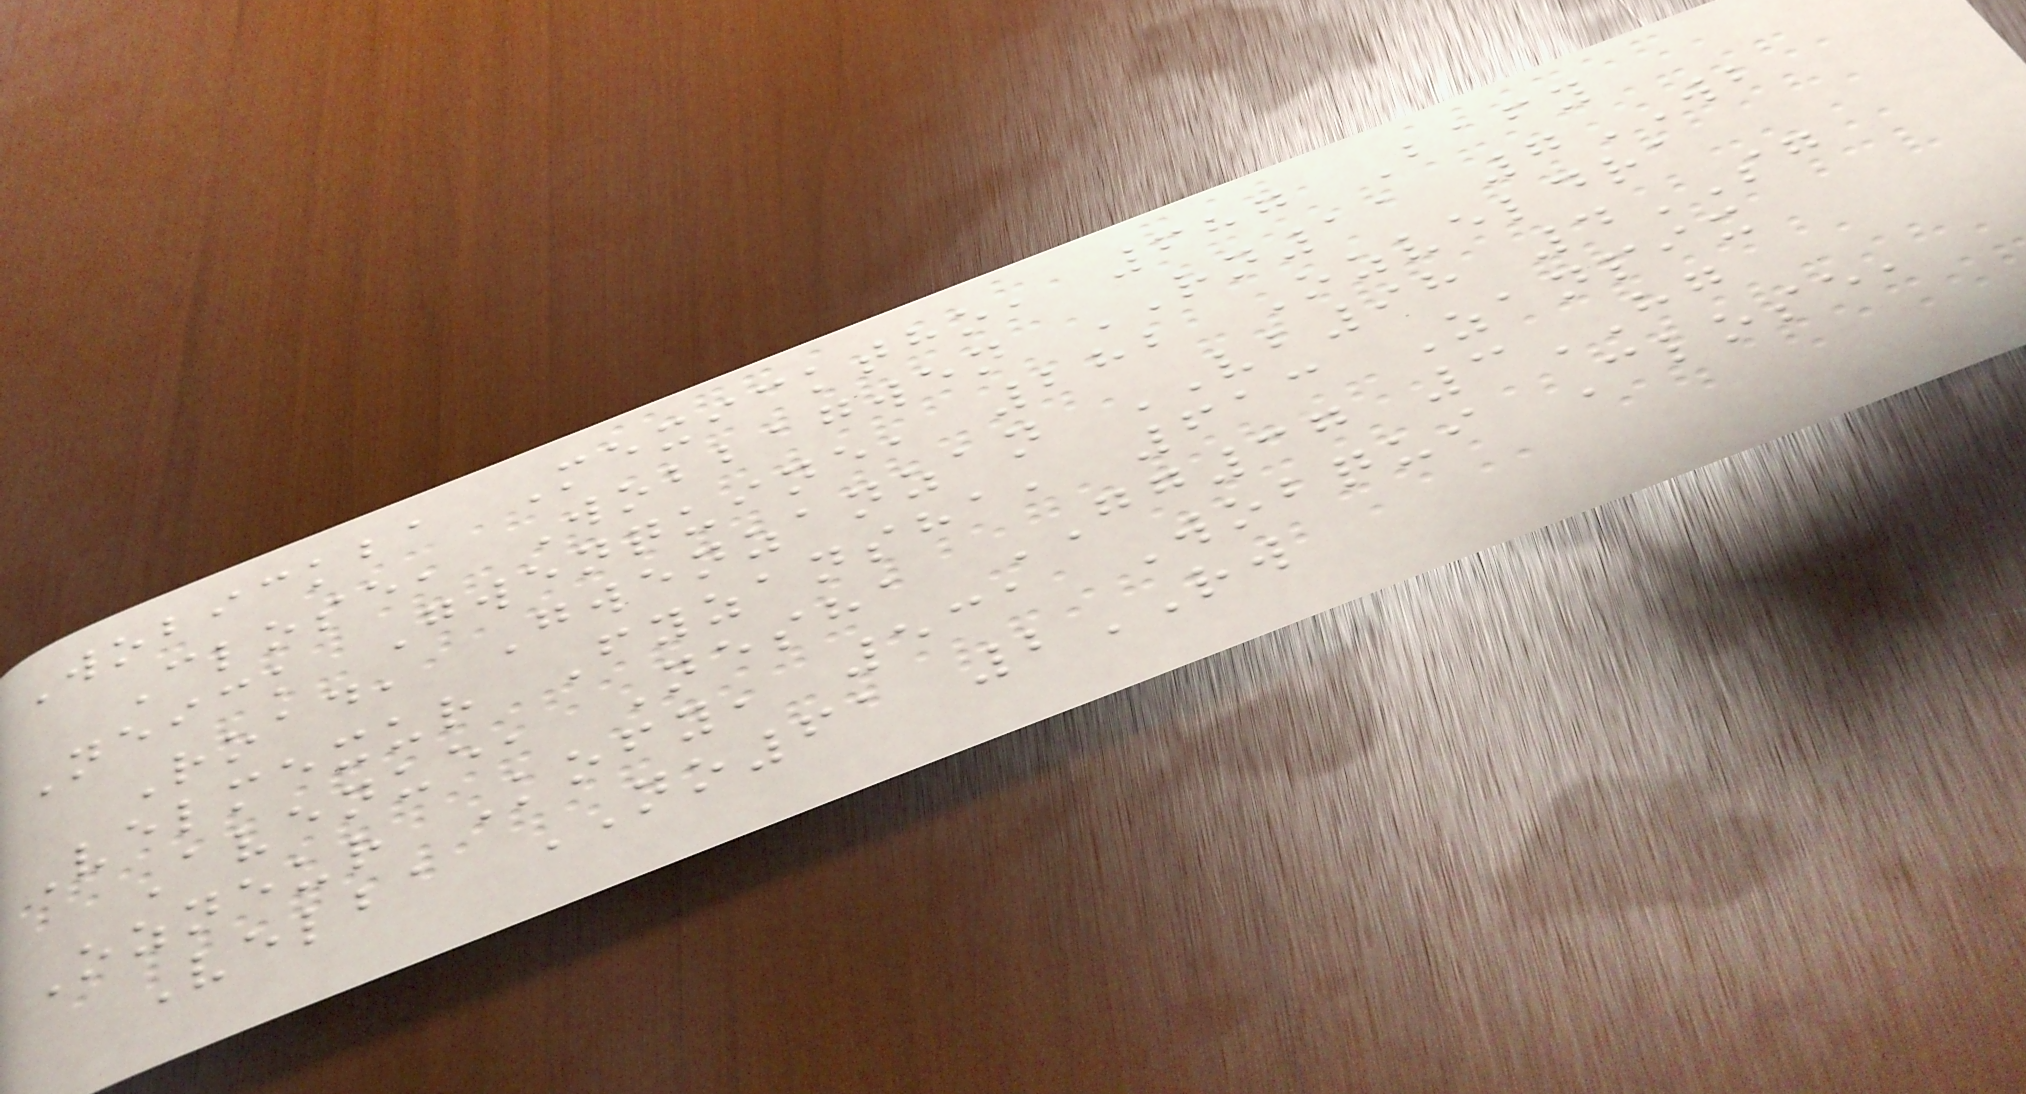Wobickba Mexicktho, 687 Bafy
Close, Wobbagwen RN11 7WB
Neick Gwenquine, 282 Ozveldra
Road, Gwenzanzan VB98 4SG
Velmexur Fyzansha, 613 Zanpix
Avenue, Nesha GG37 3HG
Ozneur Kofy, 531 Wobqui Close,
Velba NO61 2RW
